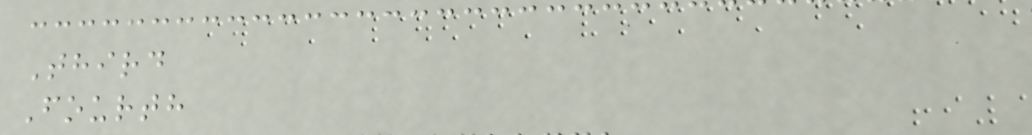Third
Fourth
